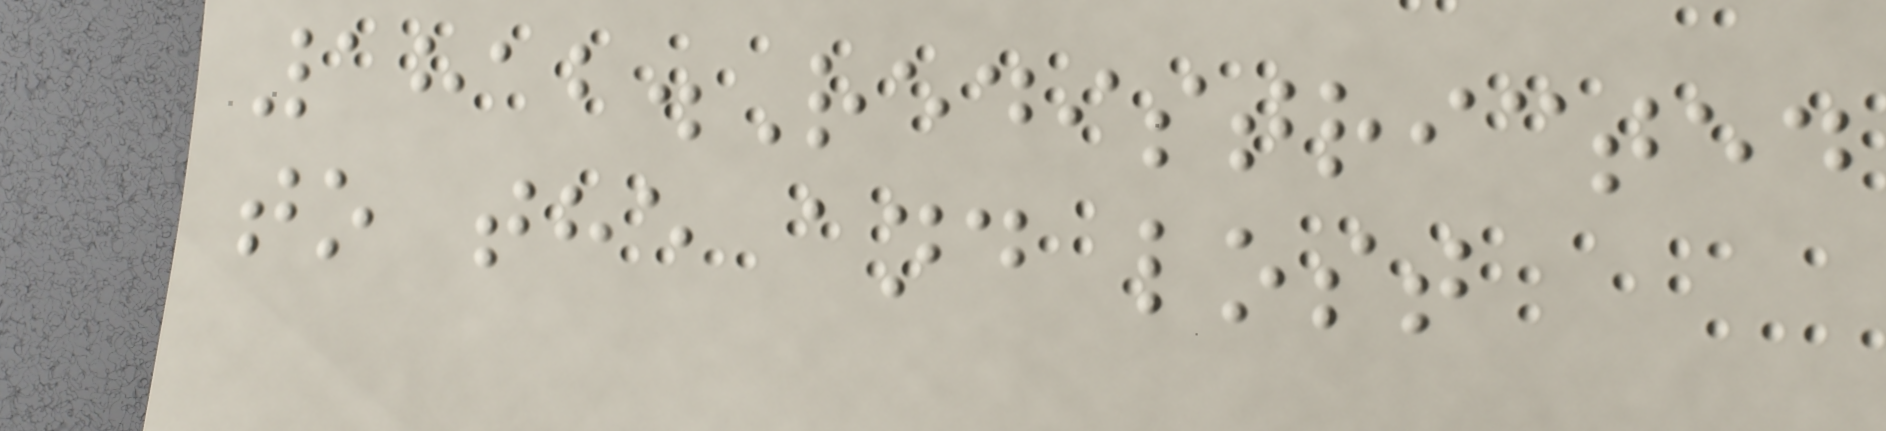1812.Redistricted
to the and lost
